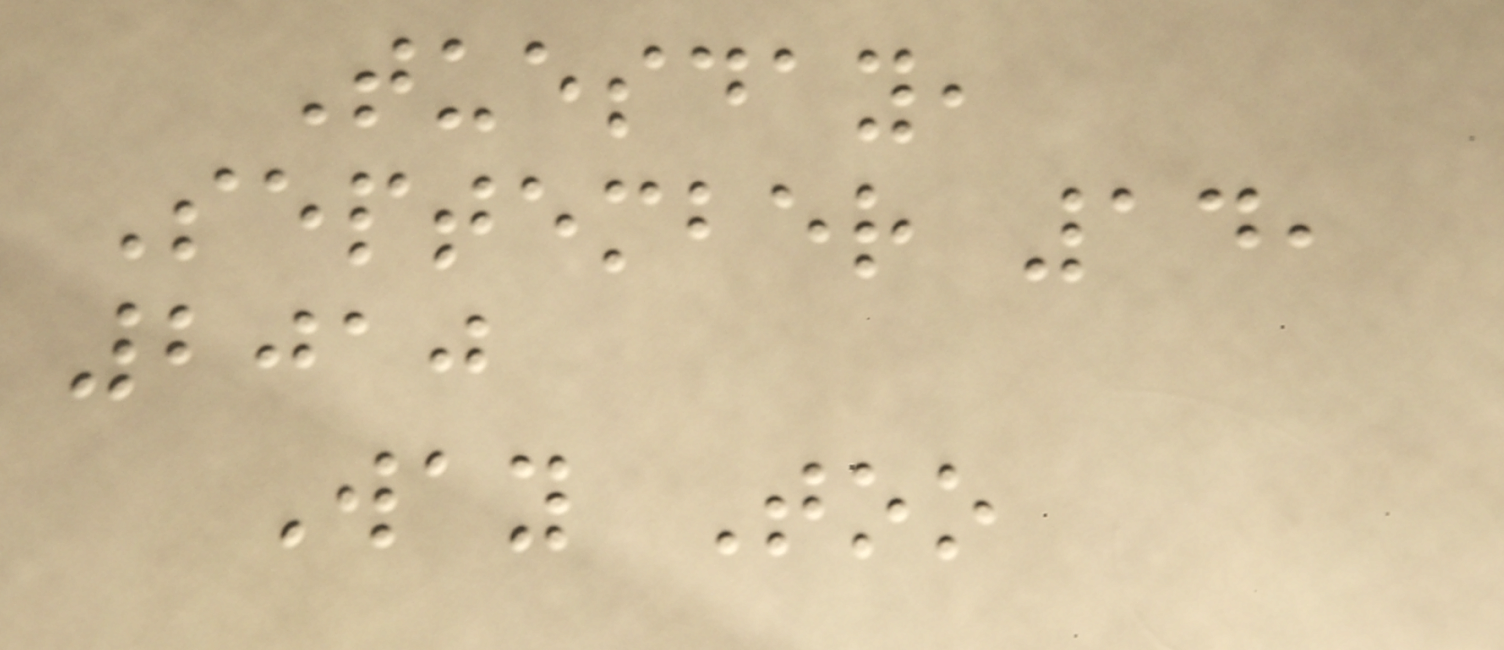Tuesday,
September 14,
2010
Way Too
